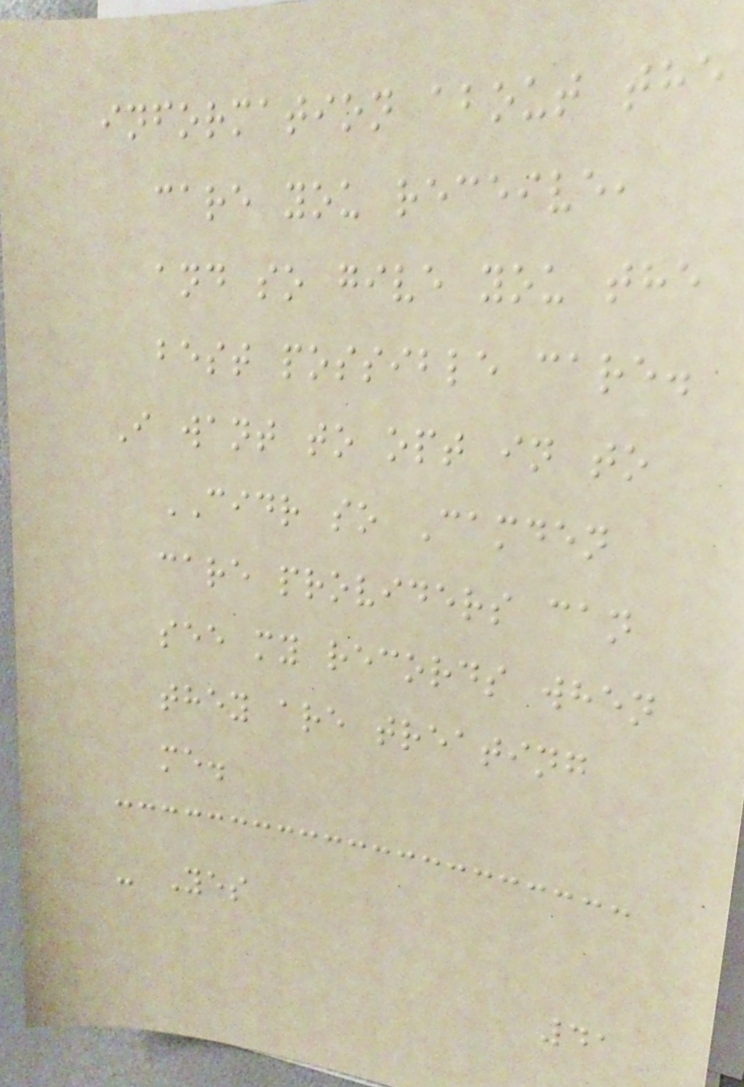information about the
care you receive,
and so give you the
best possible care.
I want to opt in to
CIDR so Camden
care providers can
see my records when
they are treating
me.
- Yes
41
